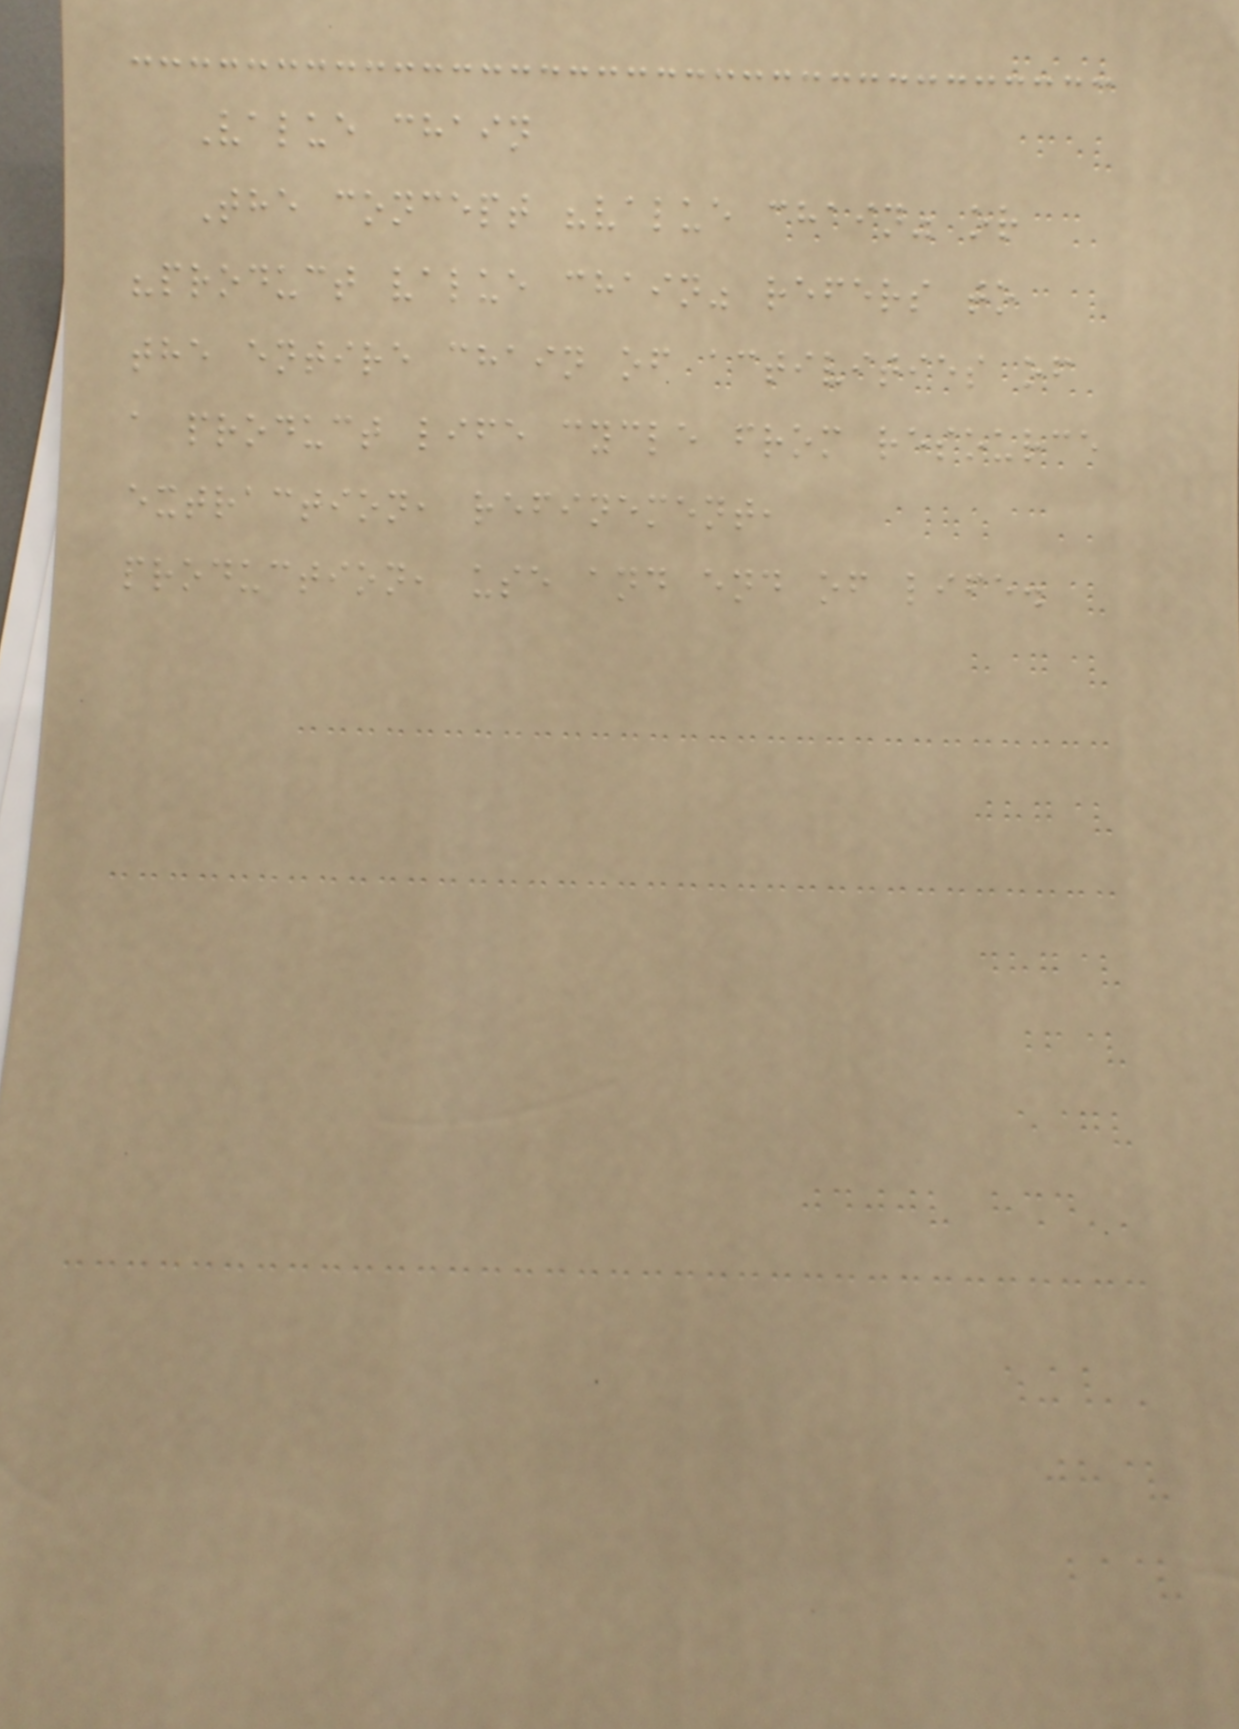Value chain
The concept "value chain" or
"product value chain" refers to
the entire chain of activities of
a product life cycle from resource
extraction, refinement,
production, use and end of life.
